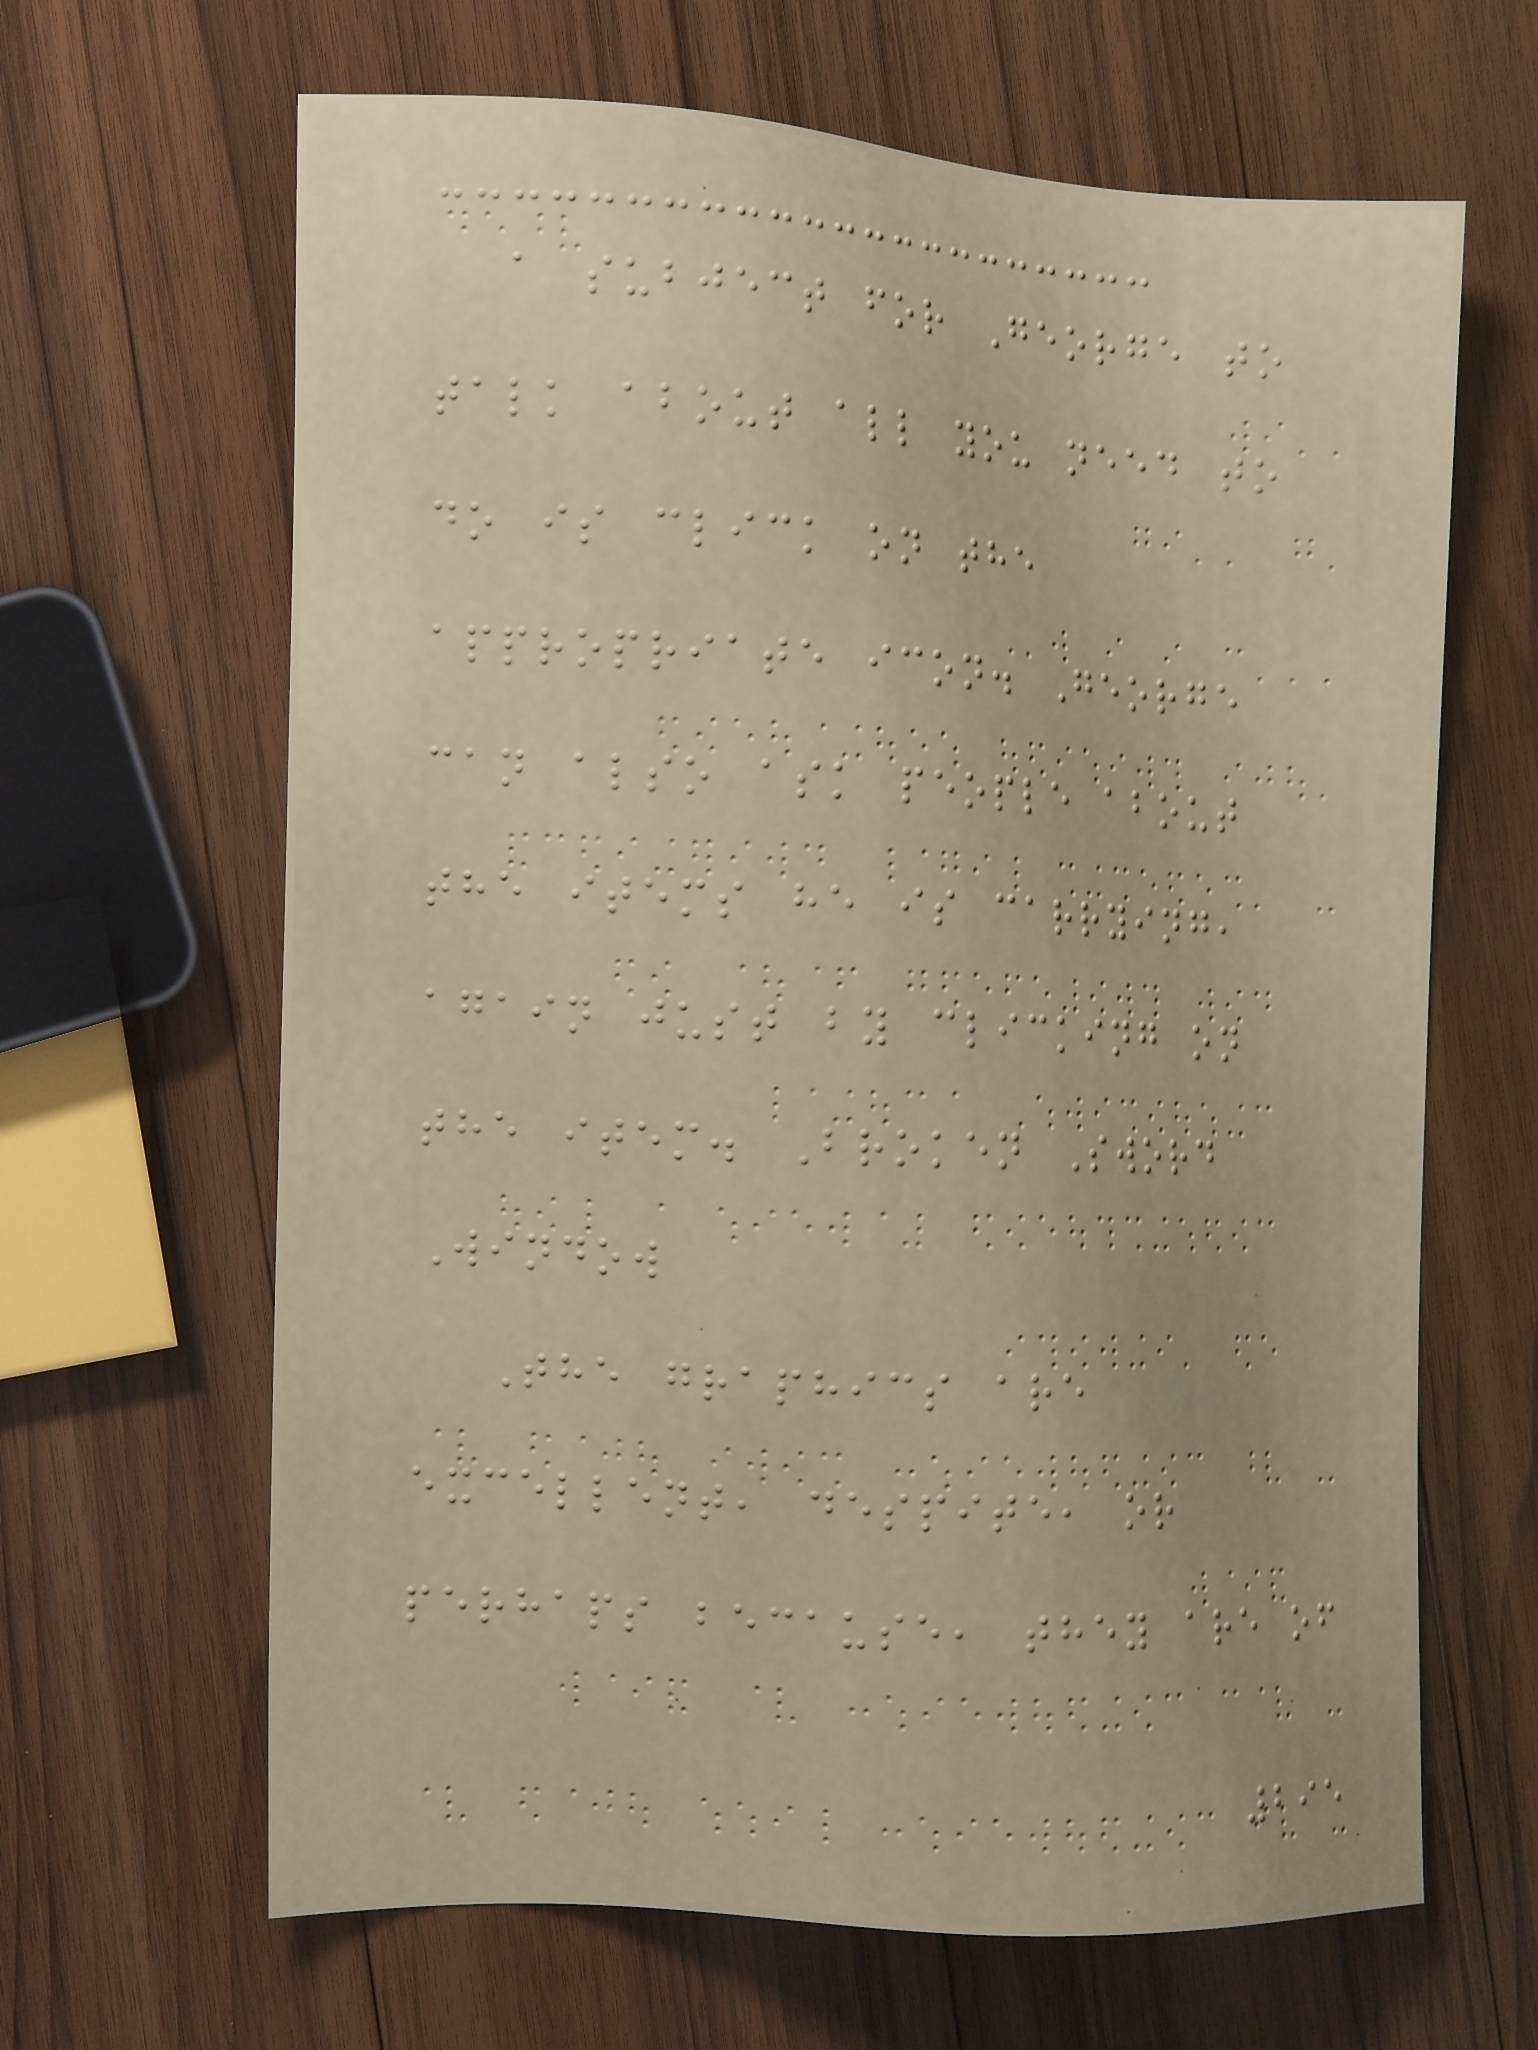a subject for George to
talk about all you need to
do is click on the
appropriate icon. George
can also ask people about
the items he is carrying,
again just by clicking on
the item. Broken Sword
Window
The graphics are
excellent, despite, or
perhaps because, they are of
295
